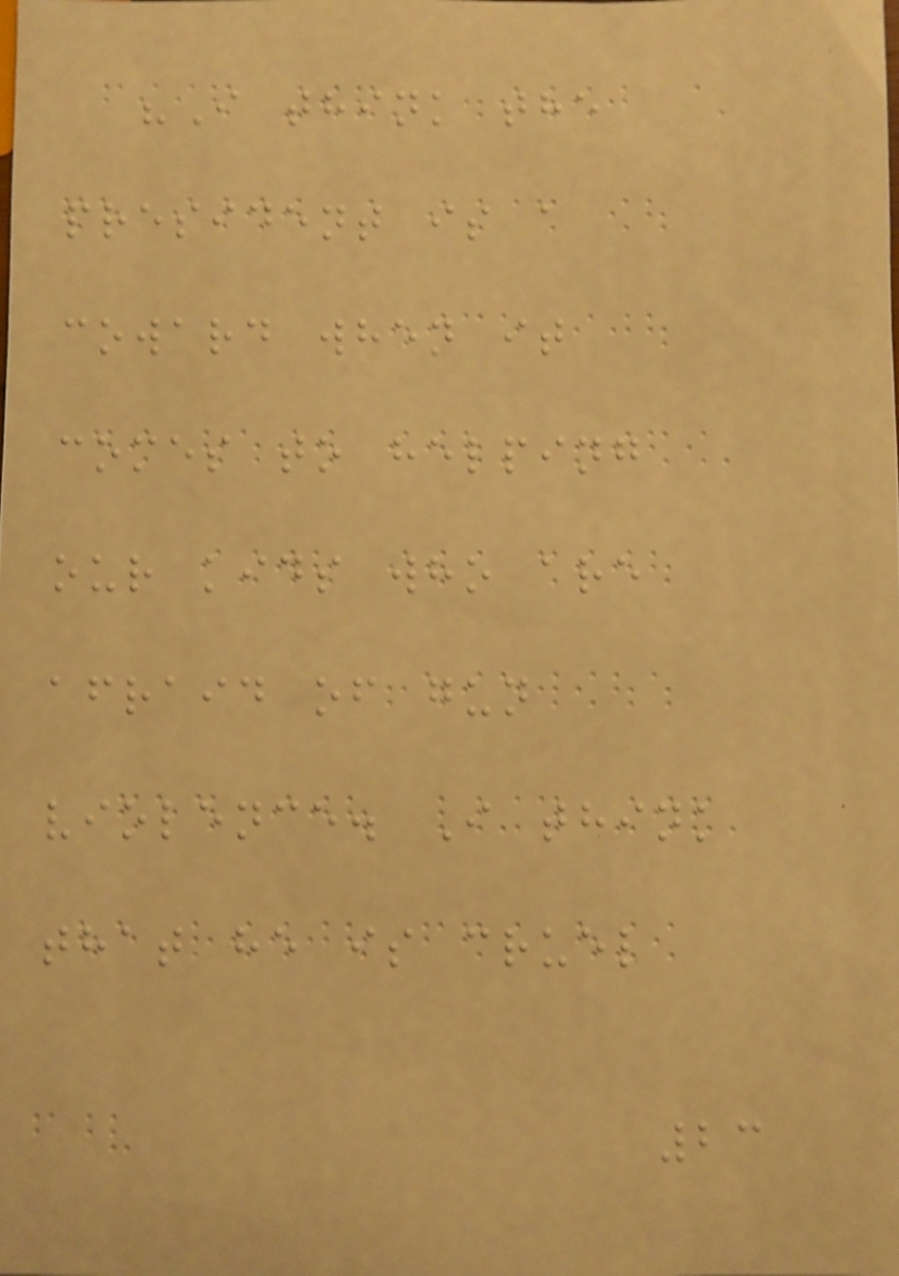"I think the
president is a
coward when it
comes to helping
our kids who are
afraid of gun
violence. I think
that he is cruel
23
